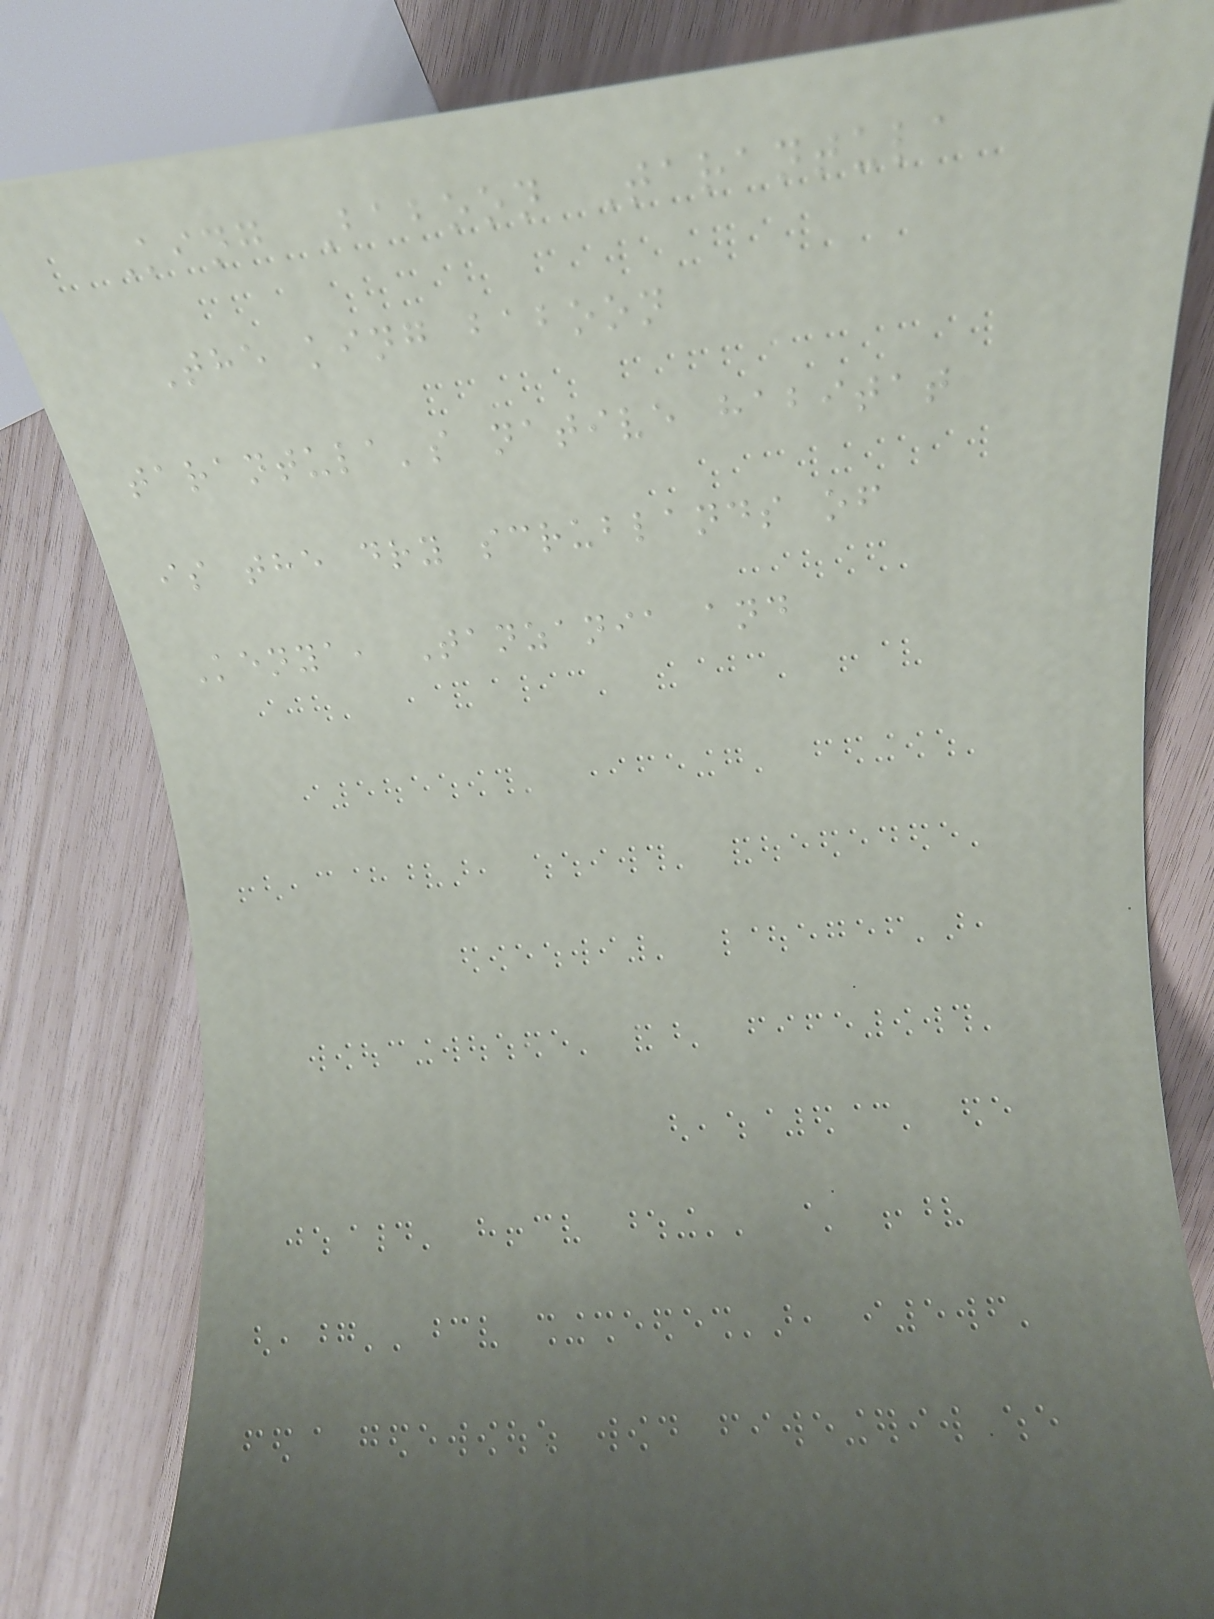King Baboon Tarantula
The king baboon
tarantula's native habitat
is the dry scrublands of
Kenya, Tanzania and
